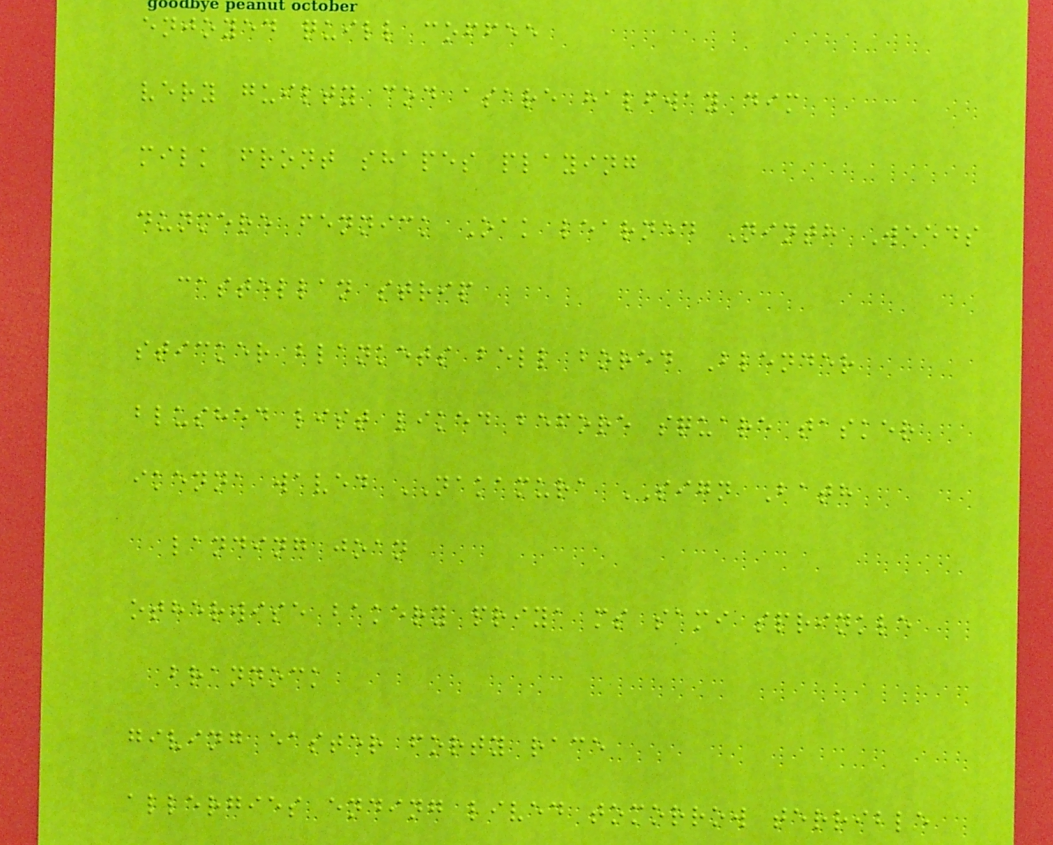enjoyed quill coffee
very guilty cod asare halfway dim
milk front shapes playing
dunmere fennick Oak learned Ninth Weeds
castellan strip
sticker blankets bell bored Blender
blushed list liked before square tasker
ikenna waved NAKAMURA SIGN Bath
landing joan
otherwise bakery priya ms sami sprinkle
brannock
giving easter forty race
allergies ending lived tomorrow terrible
